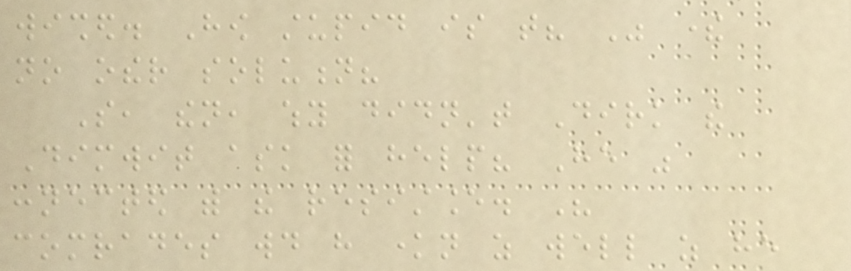wished. How stupid is that? Was there
no other solution?
So, then, why didn't Dirk the
Dimwit ask for help? He was
connected with the resistance. His
comrades would have known as well as he
